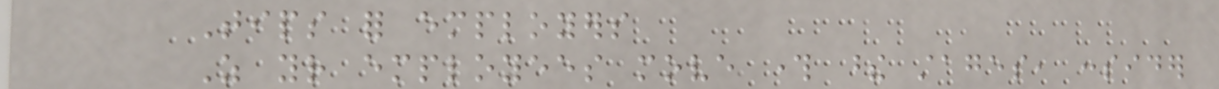Tips for employers
As your employees move through these stages, consider
